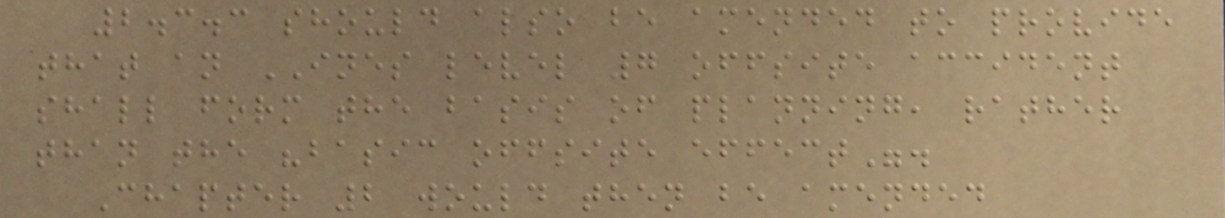2.3.3 should also be amended to provide
that an INES level 7 offsite accident
shall form the basis of planning, rather
than the "basic offsite effect".
Chapter 2 would then be amended
